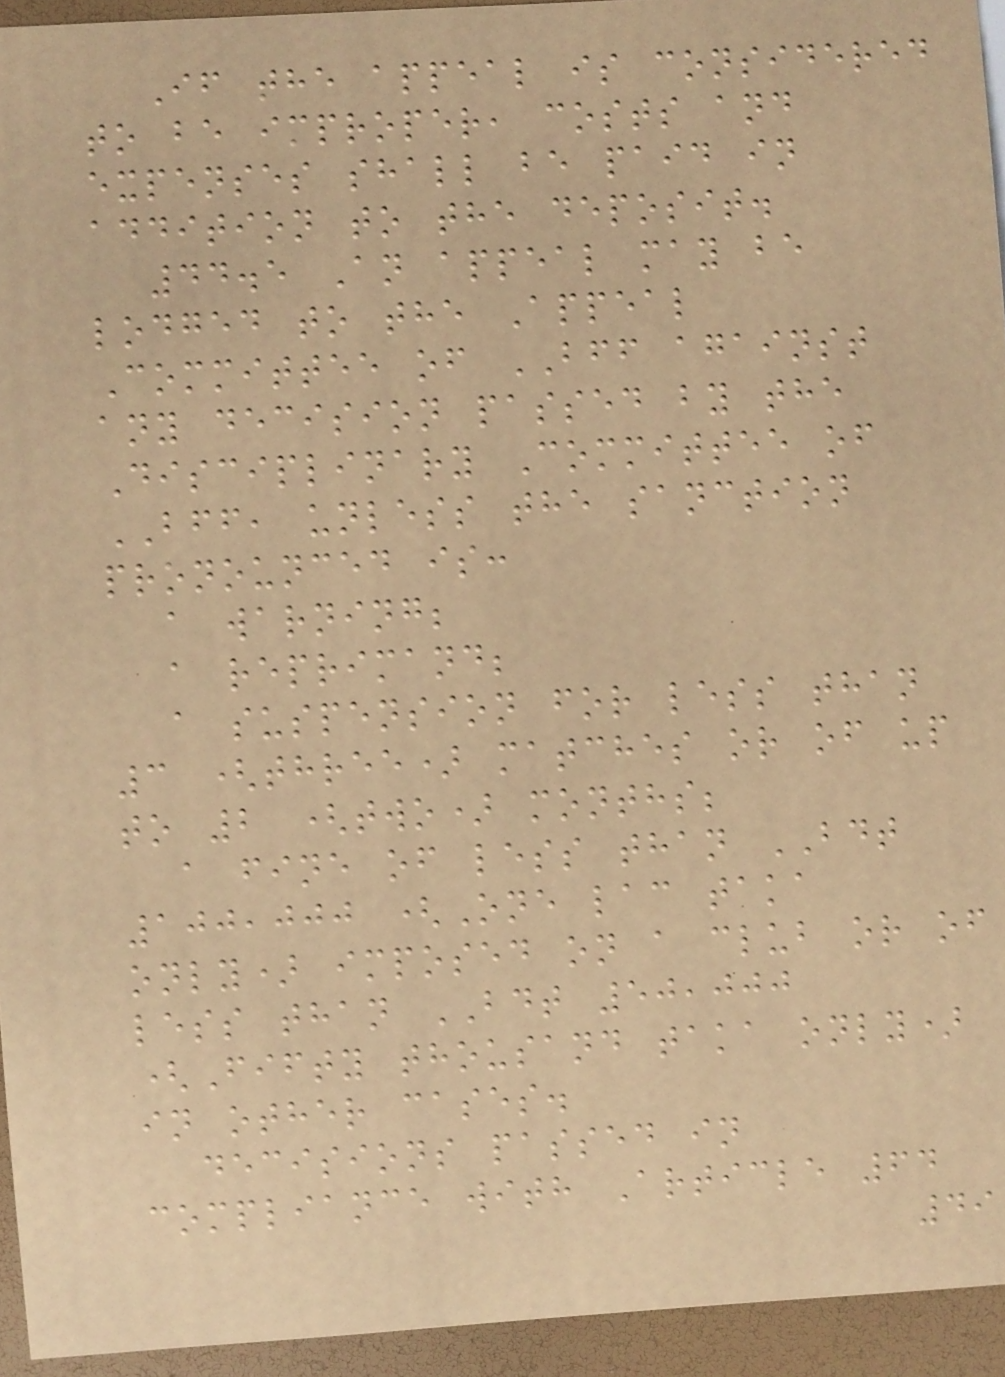If the appeal is considered
to be improper, costs and
expenses shall be paid in
addition to the deposit.
44.5 An appeal may be
lodged to the Appeal
Committee of BFF against
any decision passed by the
Disciplinary Committee of
BFF, unless the sanction
pronounced is:
a warning;
a reprimand;
a suspension for less than
3 (three) matches or of up
to 2 (two) months;
a fine of less than BDT
100,000 (One lac taka
only) imposed on a club or of
less than BDT 50,000
(Fifty thousand taka only)
in other cases.
decisions passed in
compliance with Article 64
49
